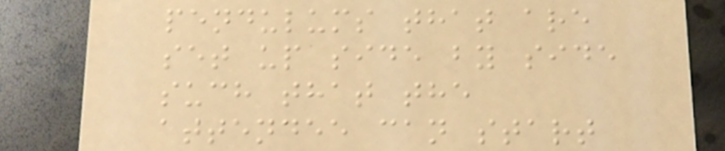pendulums that are
set up side by side
such that the
attendee can start
